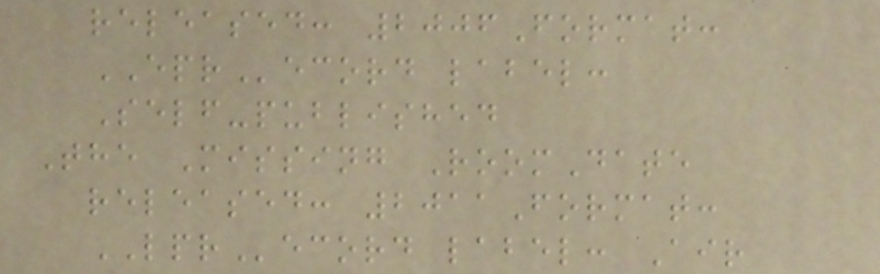released: 2006Format:
EPRecord label:
Self-published
The Missing RoomDate
released: 2011Format:
LPRecord label: Air
